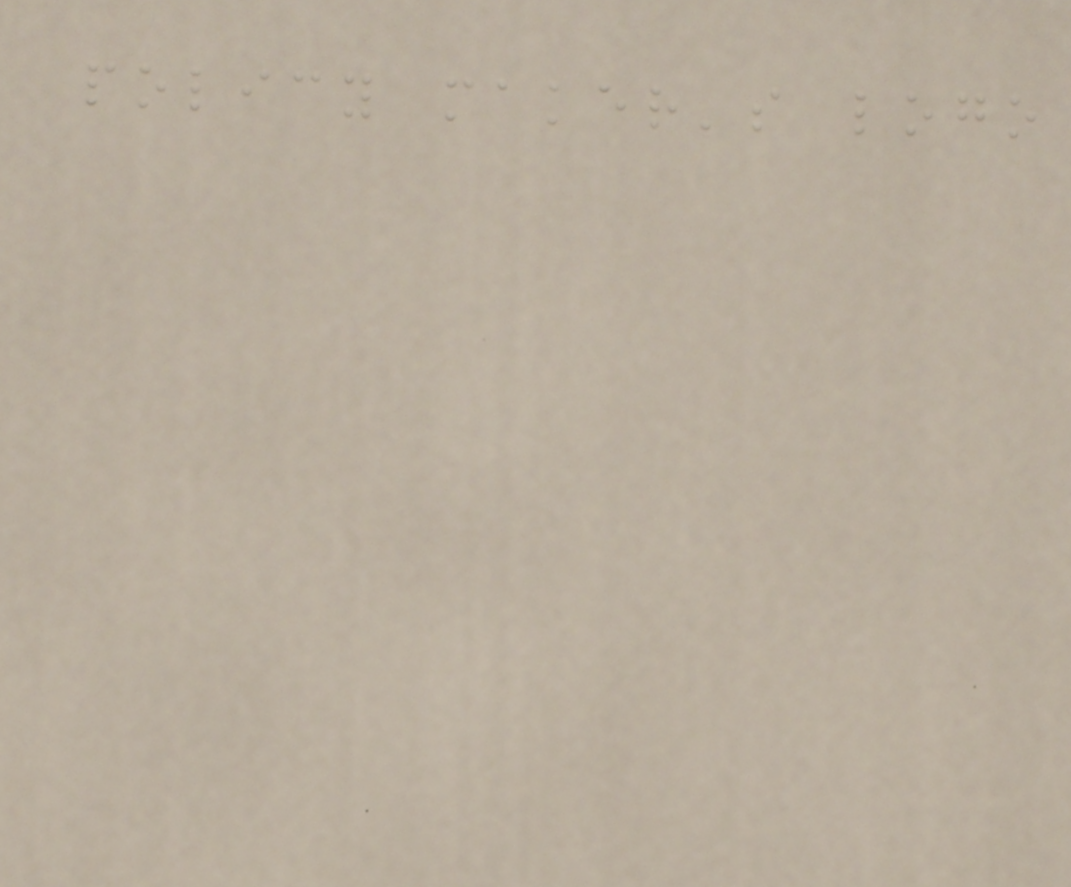policy maker's logo
